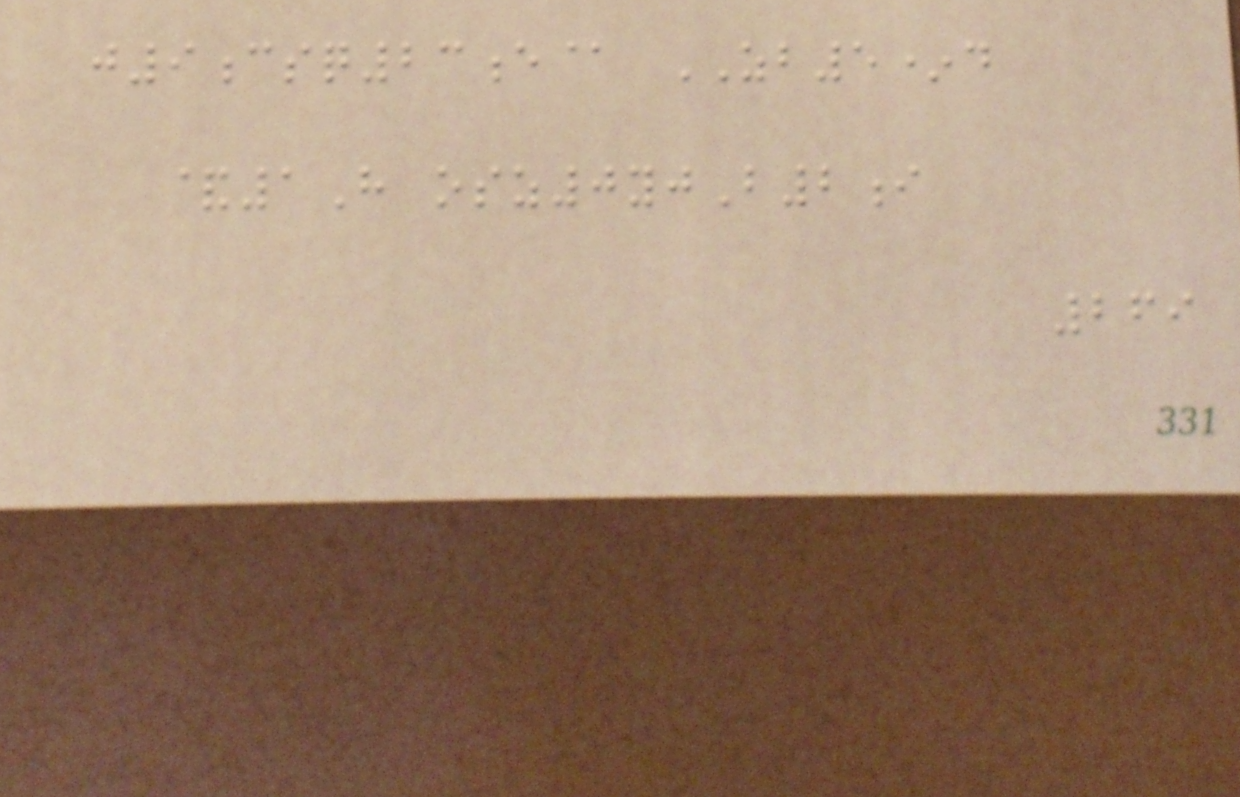j9csq23e@ ZB5*d
&1H osz0yjB2i
269
